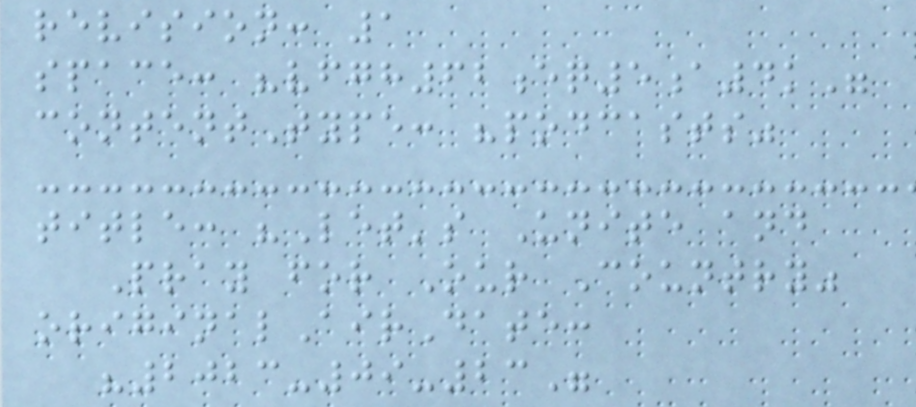revision: 1
space: "vfgh62eq5a4k"
contentType: "podcasts"
title: "Let's Unite and
Pray for Our Country"
originalAirDate:
"2023-09-23"
